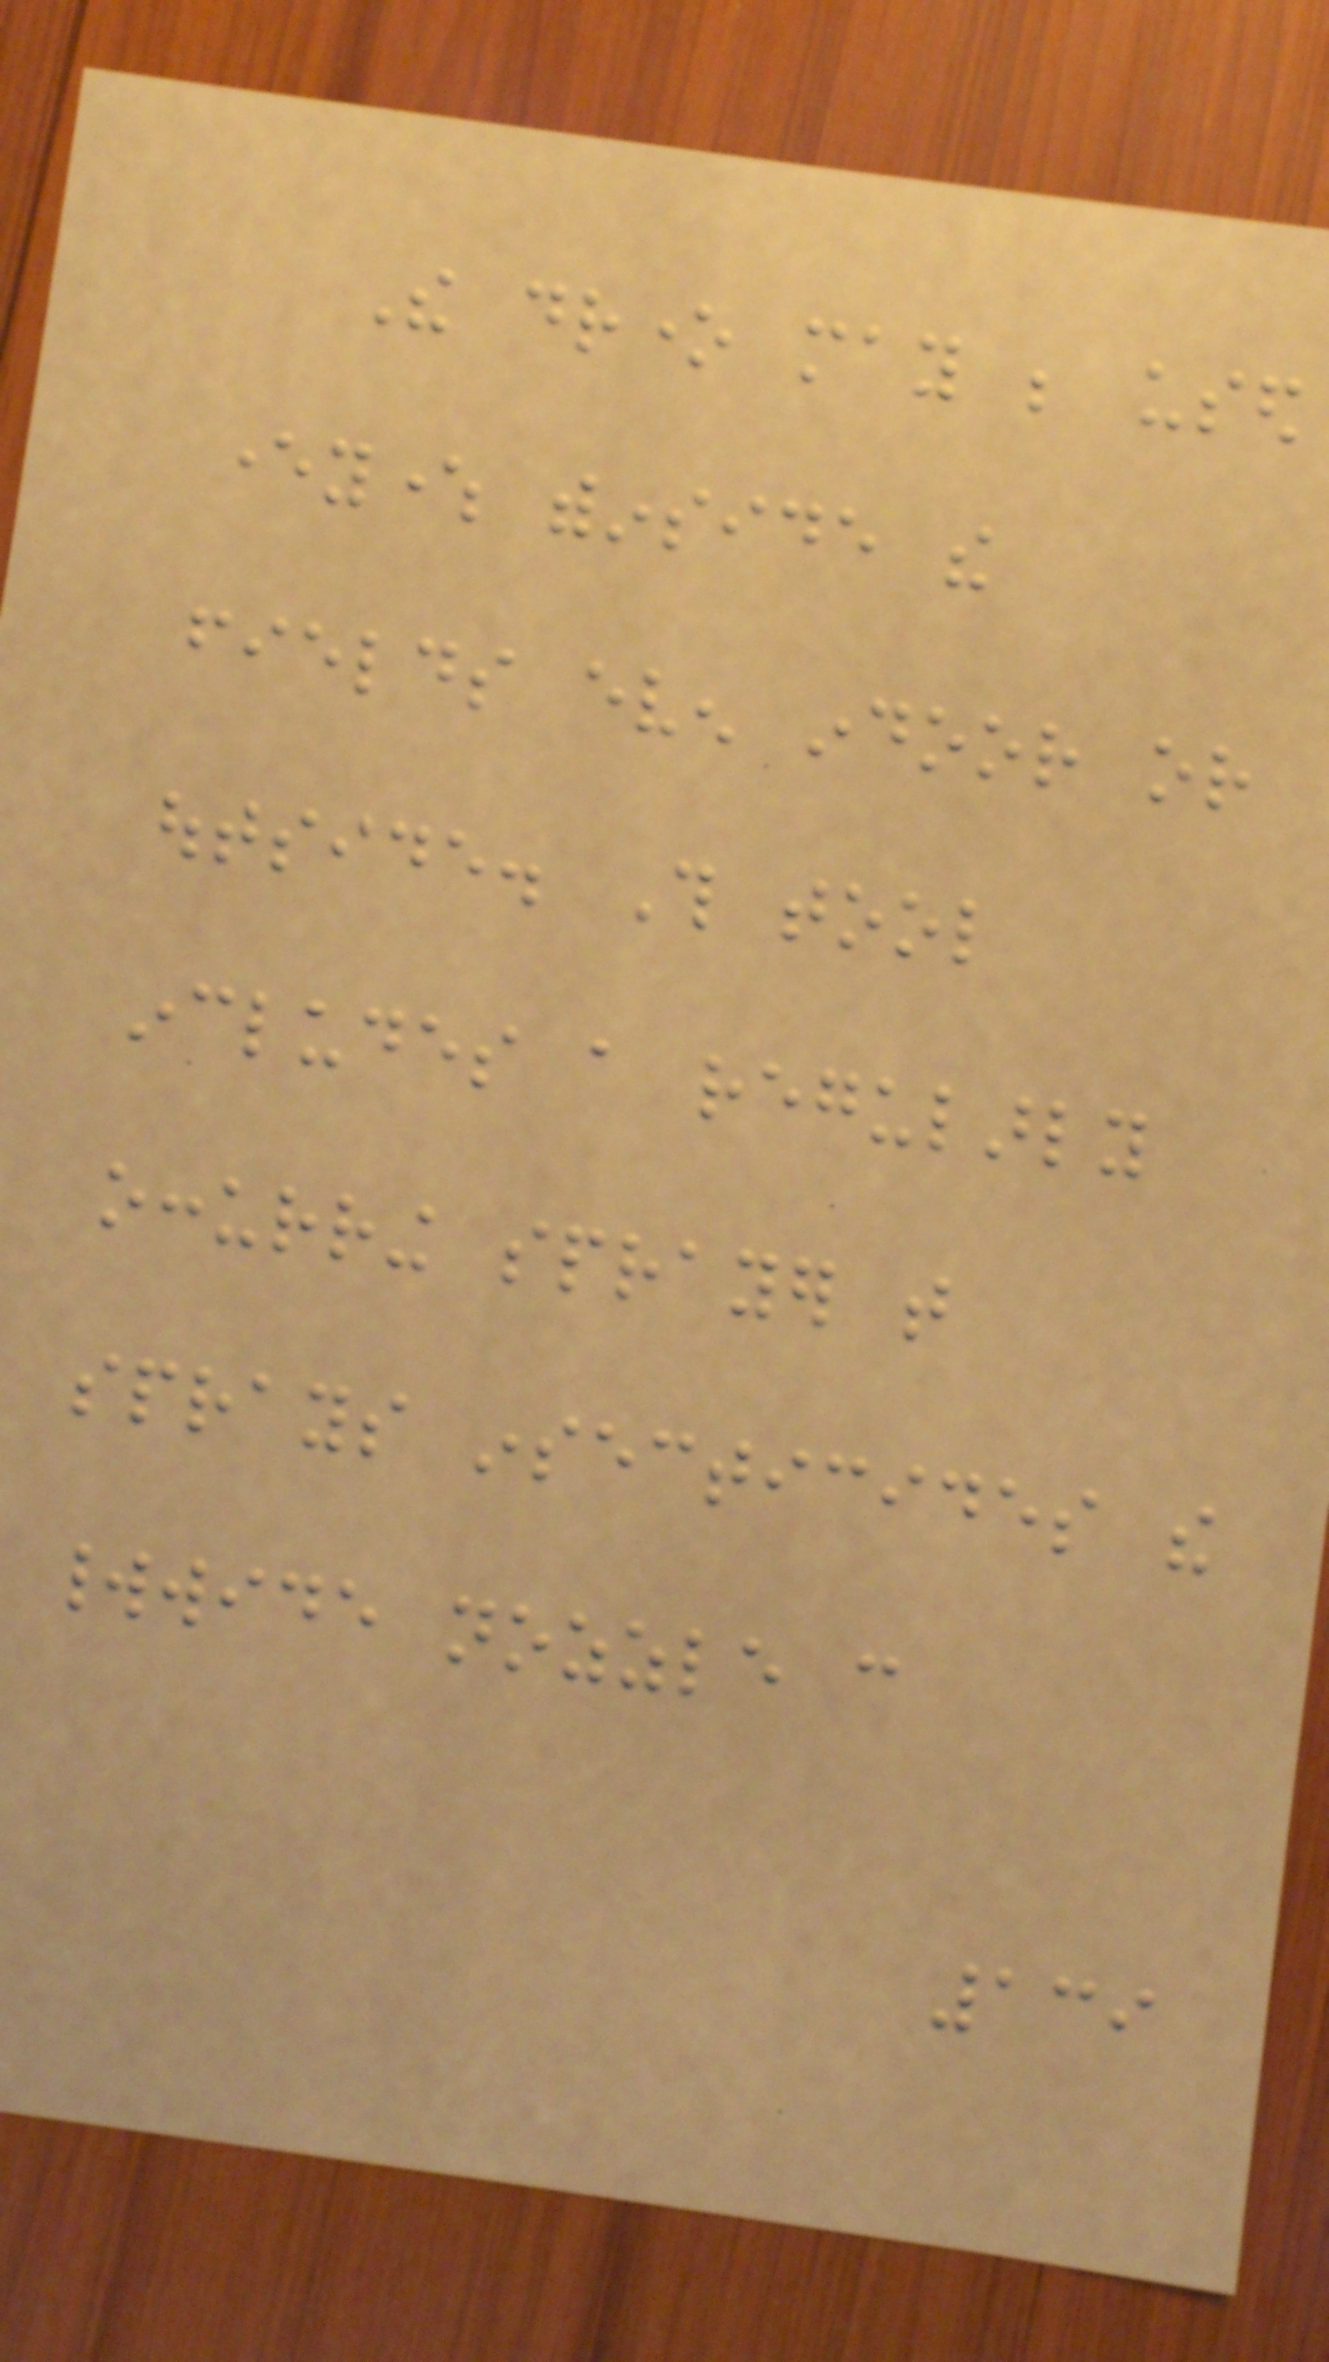The drone may be used
everywhere withinside the
fields even indoor or
outside. This tool
includes a regularly
occurring sprayer that
sprays insecticides the
worldwide nozzle can
139
